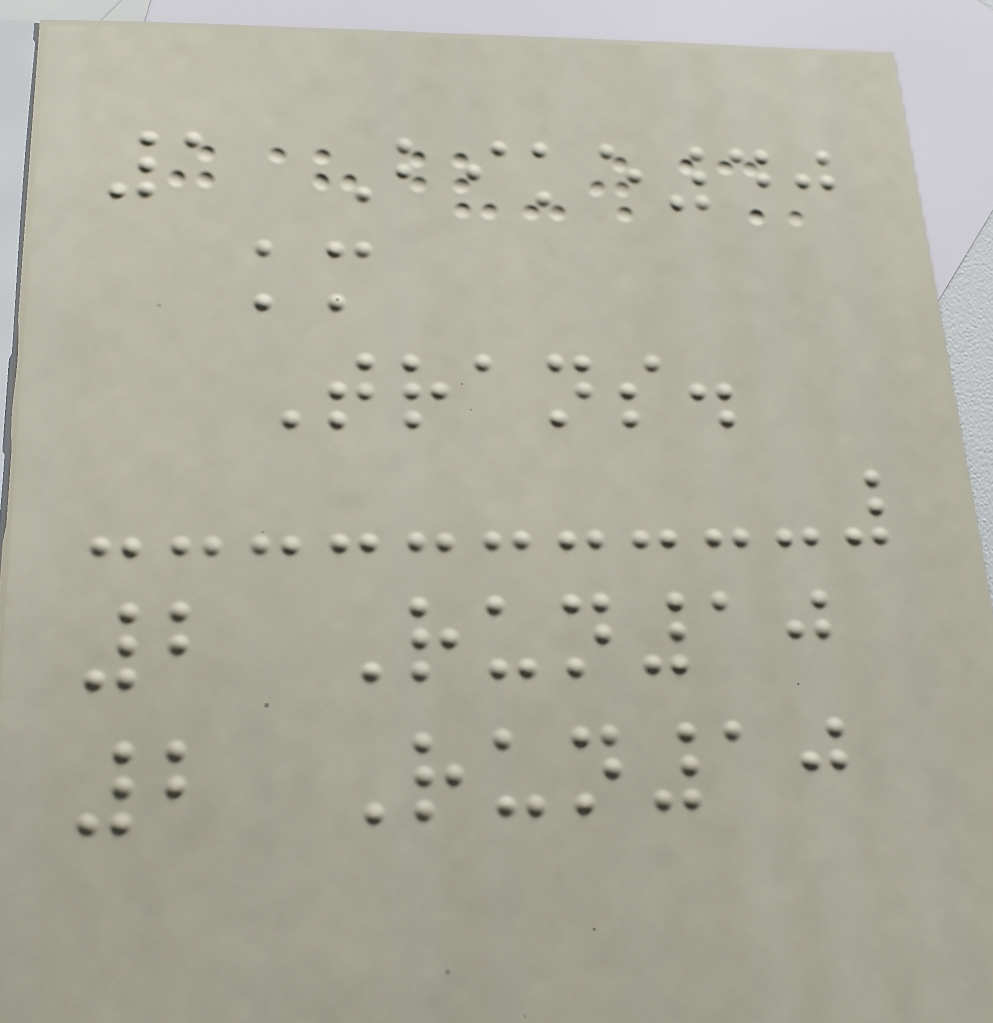1 Bike40
km
Trans.
2 Run10
2 Run10
